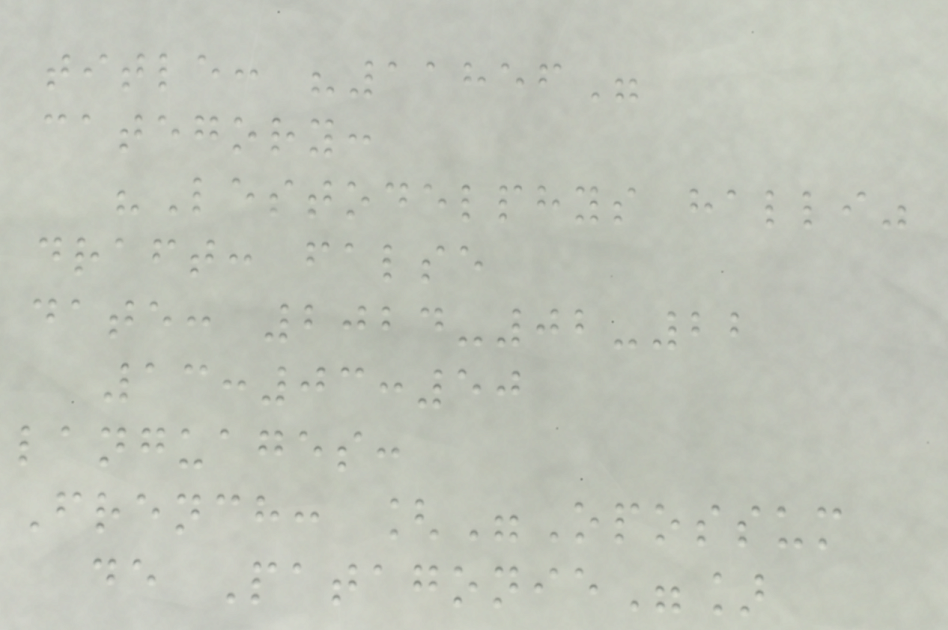title: "11856"
category:
"Lestodelphys halli"
draft: false
date: 2024-02-22
13:03:50
languages:
French: ["Opossum
de Patagonie"]
